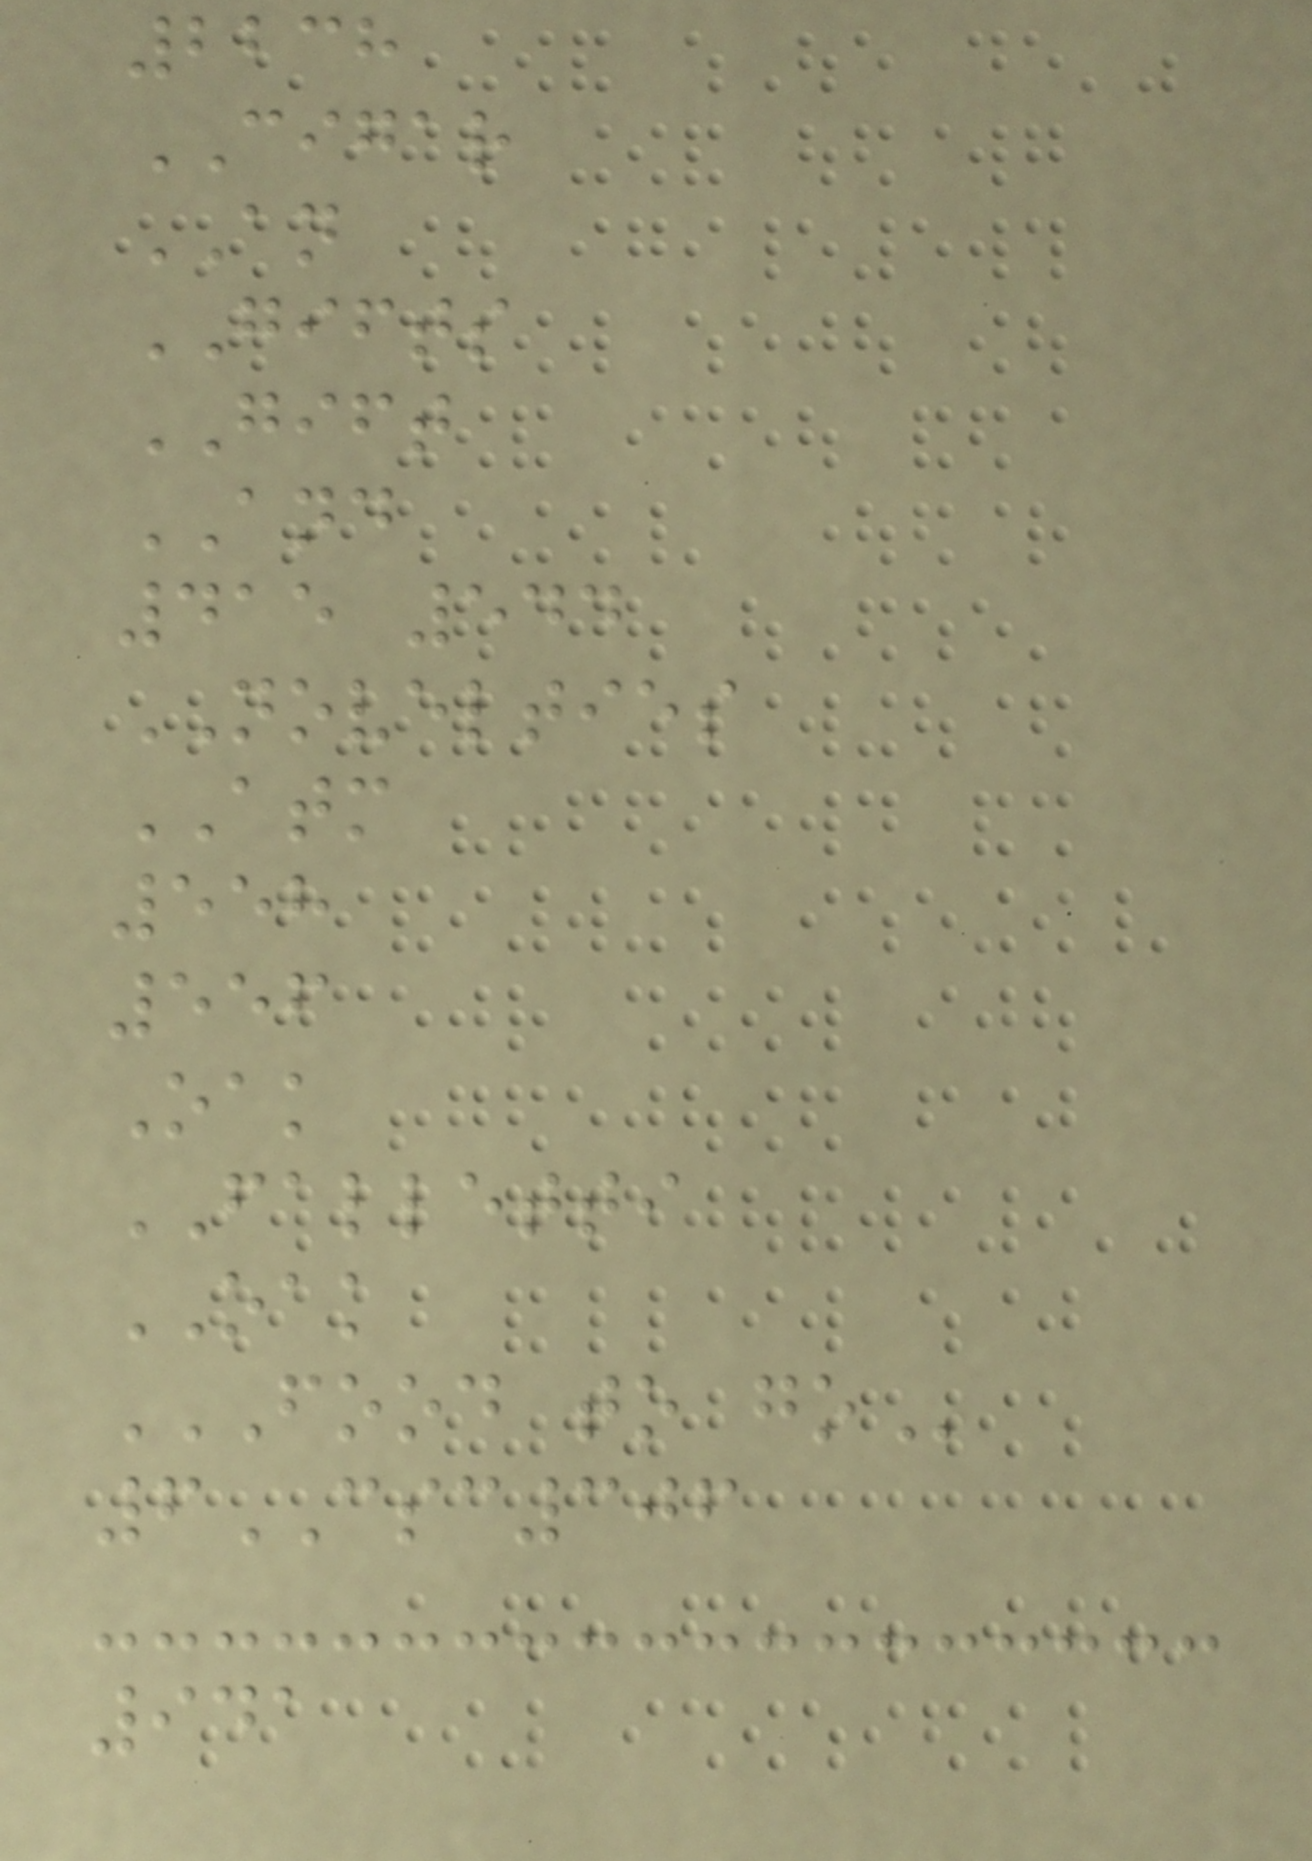2238
CIGAR
AN
GIFTS
GIFT
AND
415 544
NOVELTIES
ATM
558
556
Oak
FALLETTI
OAK
FOOD TO GO
6CSC306
941
